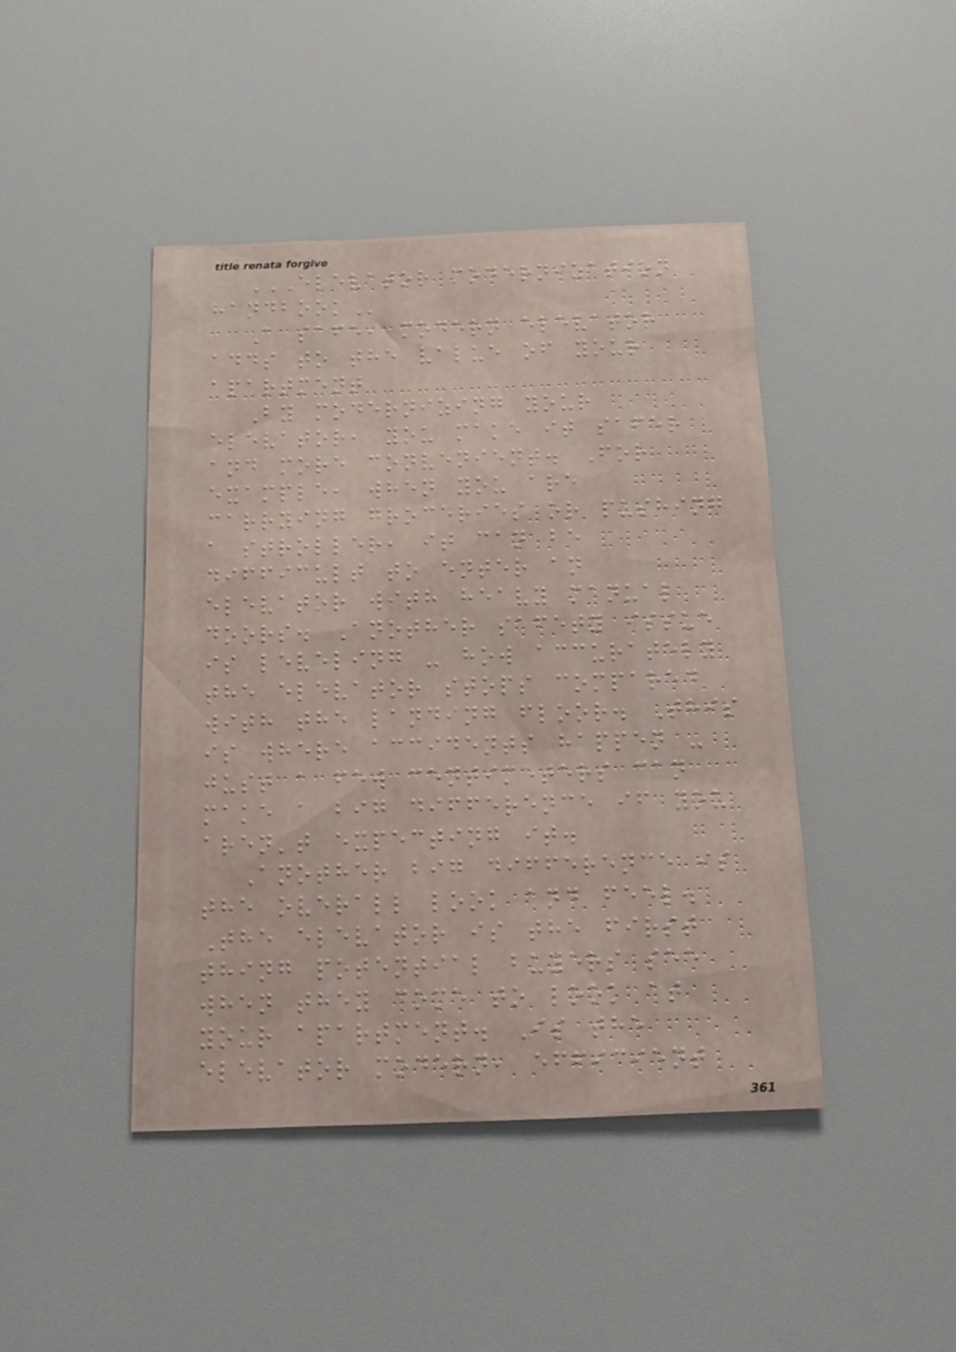ELEVATOR MODERNIZATION
HANDBOOK
A safe, modern elevator
adds to the value of your
apartment
By modernizing your
elevator, you make it safer
and more convenient. For
example, when you are
carrying groceries or pushing
a stroller, it can be
difficult to enter an
elevator with heavy manual
doors. Another safety issue
is leveling - how accurately
the elevator stops compared
with the landing floor. This
is where accidents happen -
just a few centimeters can
make a big difference if you
aren't expecting it.
Another big difference is
the overall look and feel.
The elevator is the first
thing potential buyers see
when they come to look at
your apartment. Is the
elevator modern, efficient
